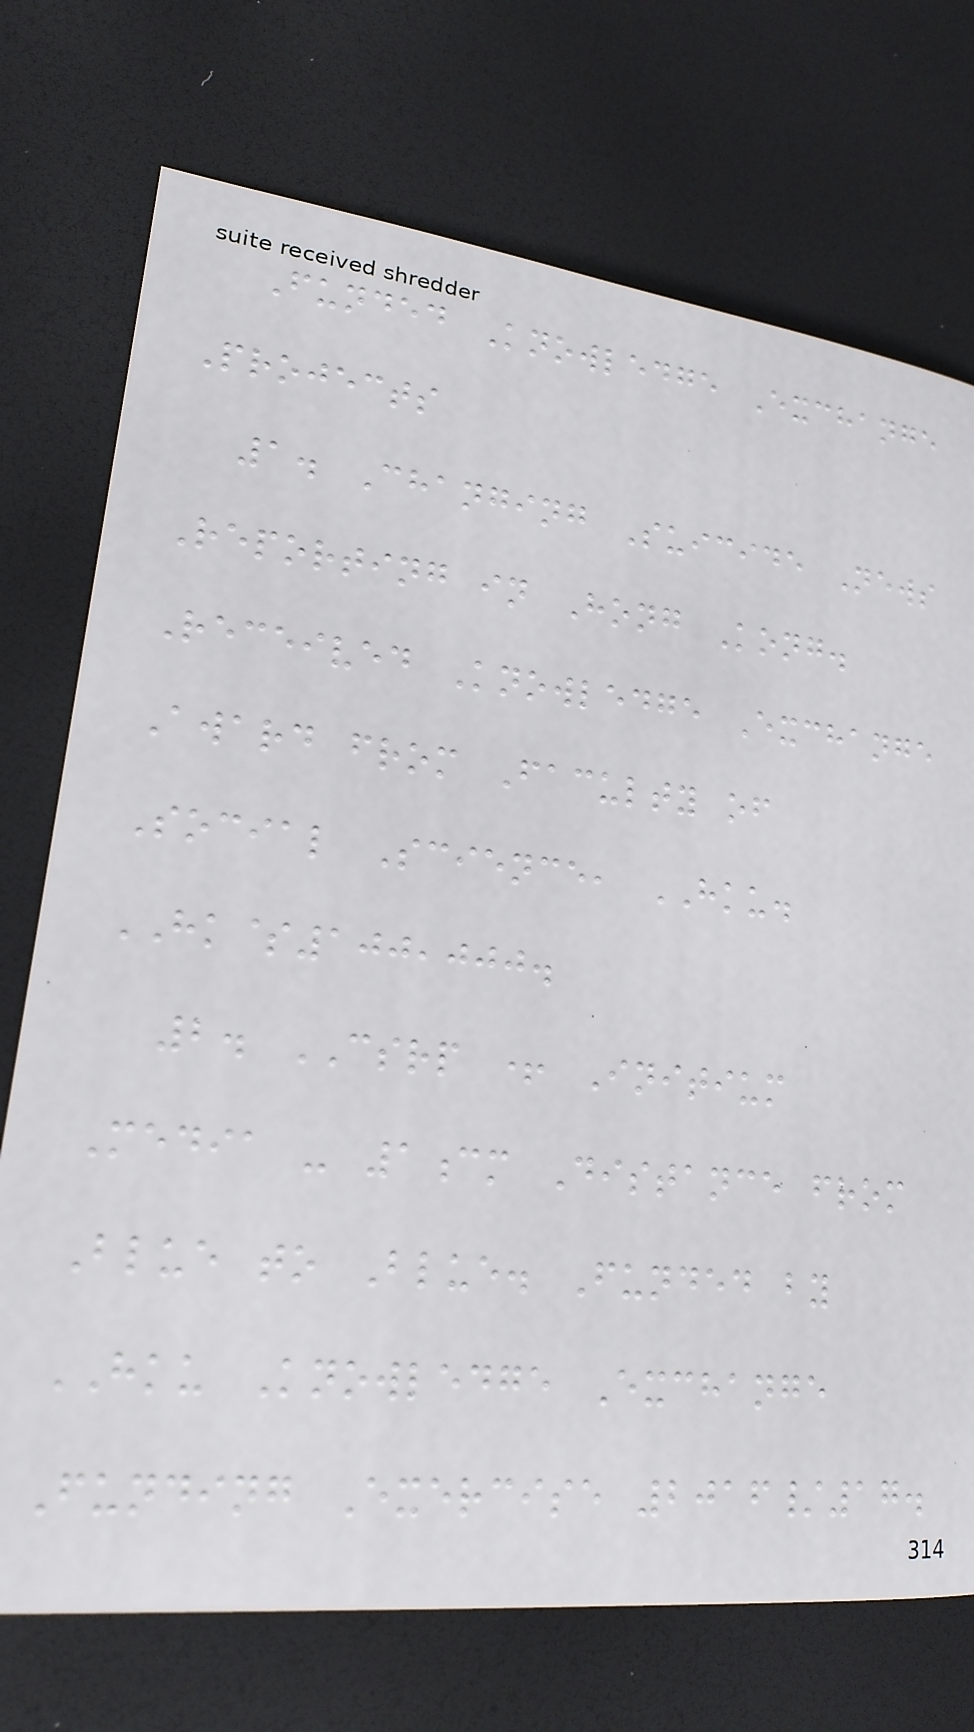Funded Knowledge Exchange
Projects
1. Changing Suicide News
Reporting in Hong Kong.
Received Knowledge Exchange
Award from Faculty of
Social Science, HKU.
HK$100,000.
2. CSRP + Initium
Media - 1cm Distance from
Blue to Blue. Funded by
HKU Knowledge Exchange
Funding Exercise 2016/17.
